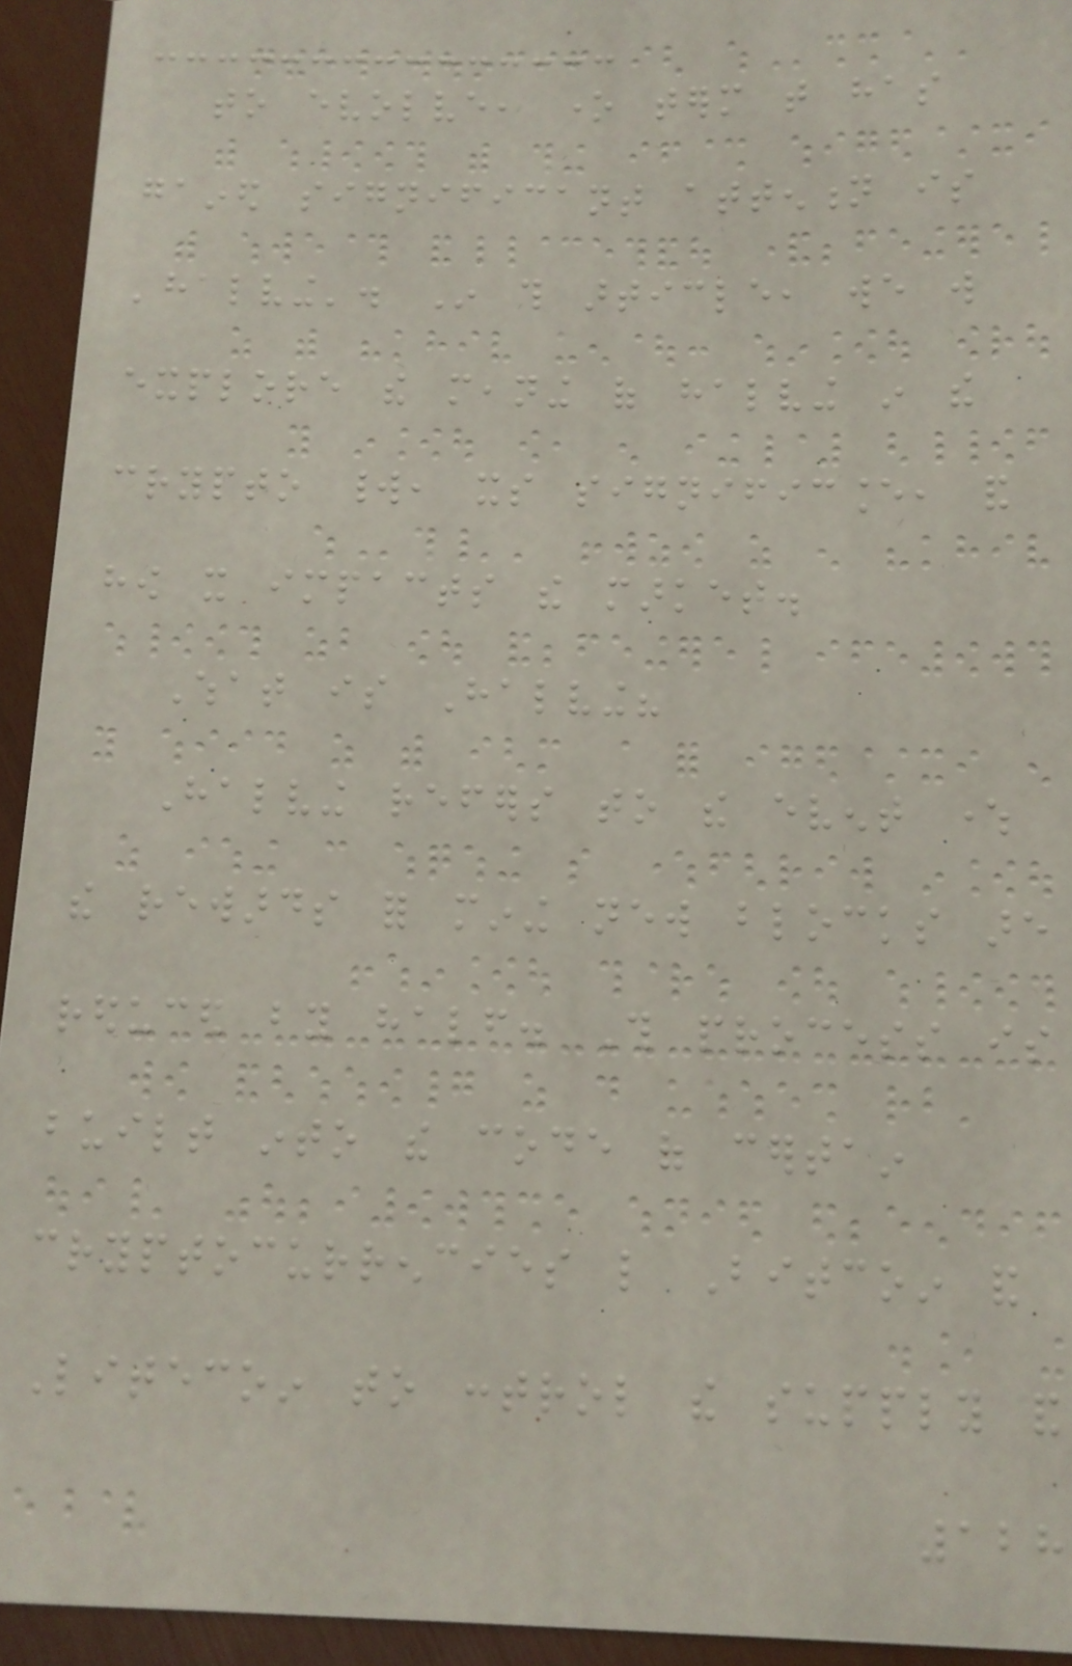to evolve, one term that has
gained significant attention is
'halving'. In this article, we will
explore the meaning of halving in the
crypto world, its significance, and
how it impacts the market.
What is Halving?
Halving refers to the event where
the rewards for mining new blocks are
reduced by half. This process is
built into the code of certain
cryptocurrencies like Bitcoin and
Litecoin to control the supply and
128
